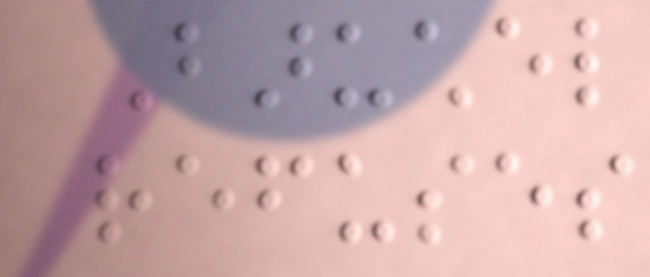Baruchel
refuses
